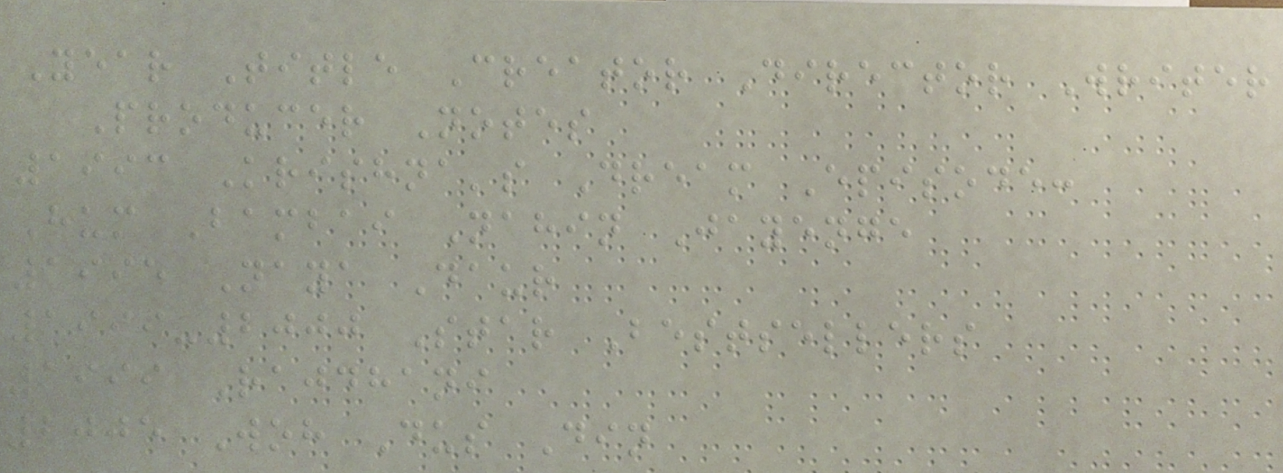Year Title Creator Director Writer
Producer Notes
1993 Krishna's Dream Episode:
Hum Bambai Nahin Jayenge
1995 Naya Daur
1999-2000 Star Bestsellers
1999 Rajdhani
2005 Woh Dus Din
